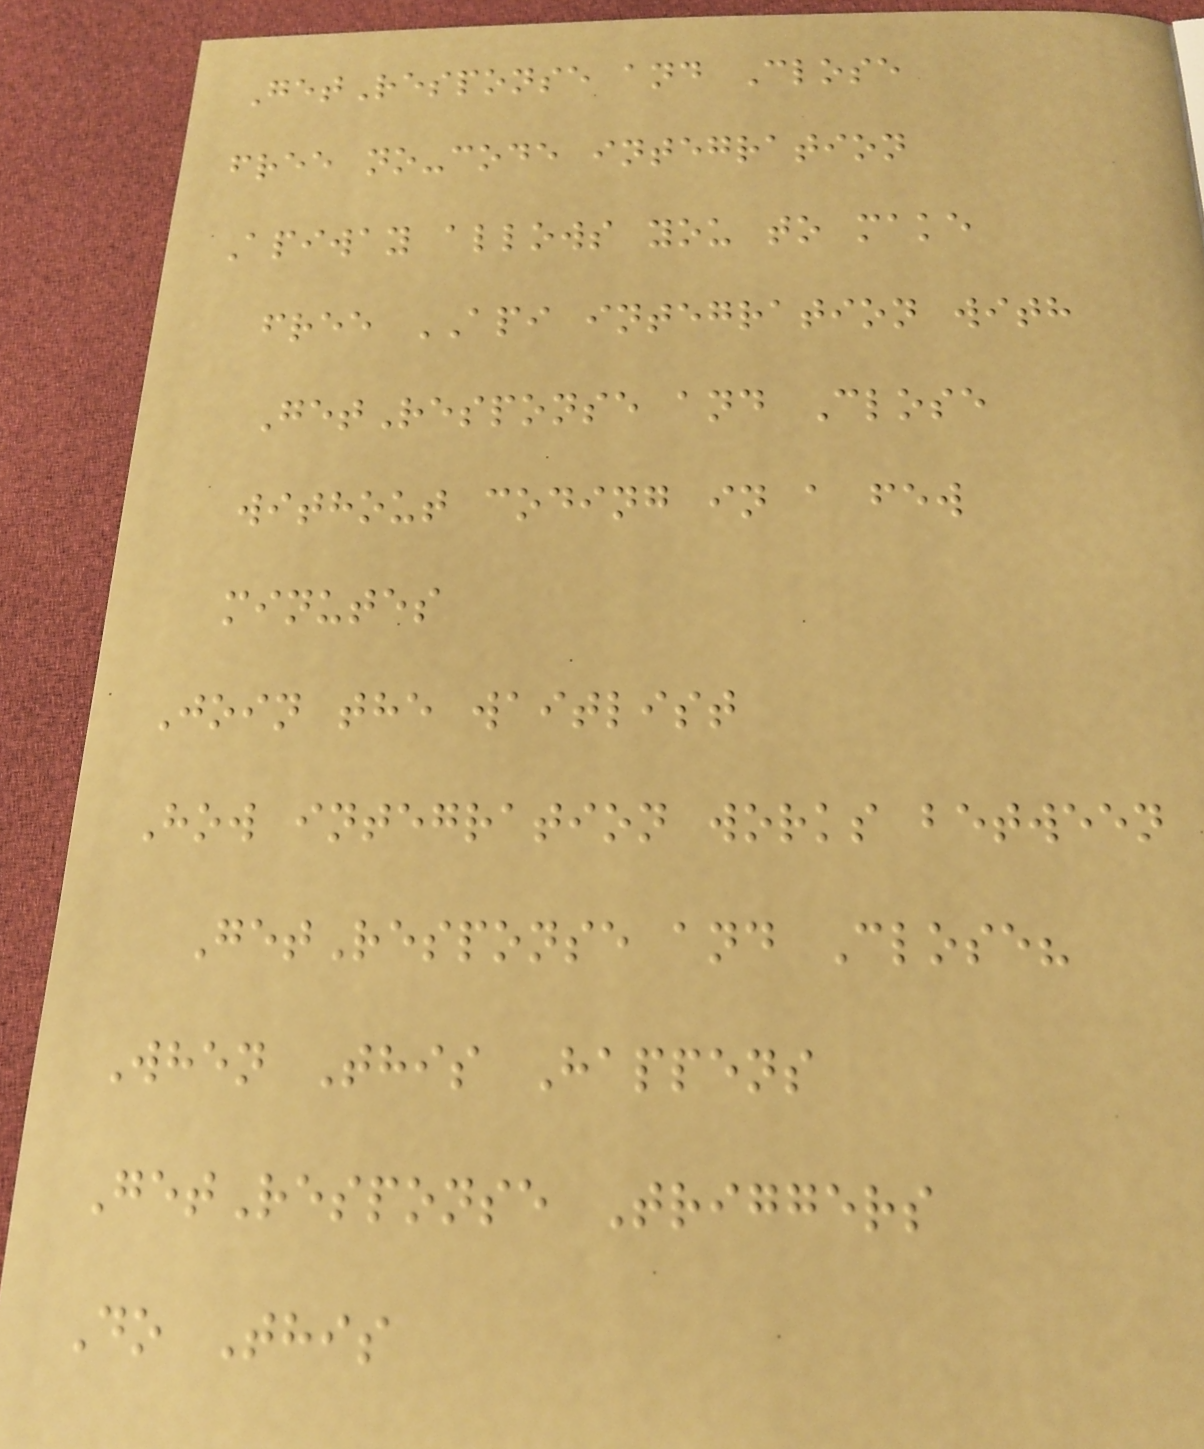GetResponse and Close
free no-code integration
Apiway allows you to make
free API integration with
GetResponse and Close
without coding in a few
minutes
Join the waitlist
How integration works between
GetResponse and Close?
When This Happens
GetResponse Triggers
Do This
